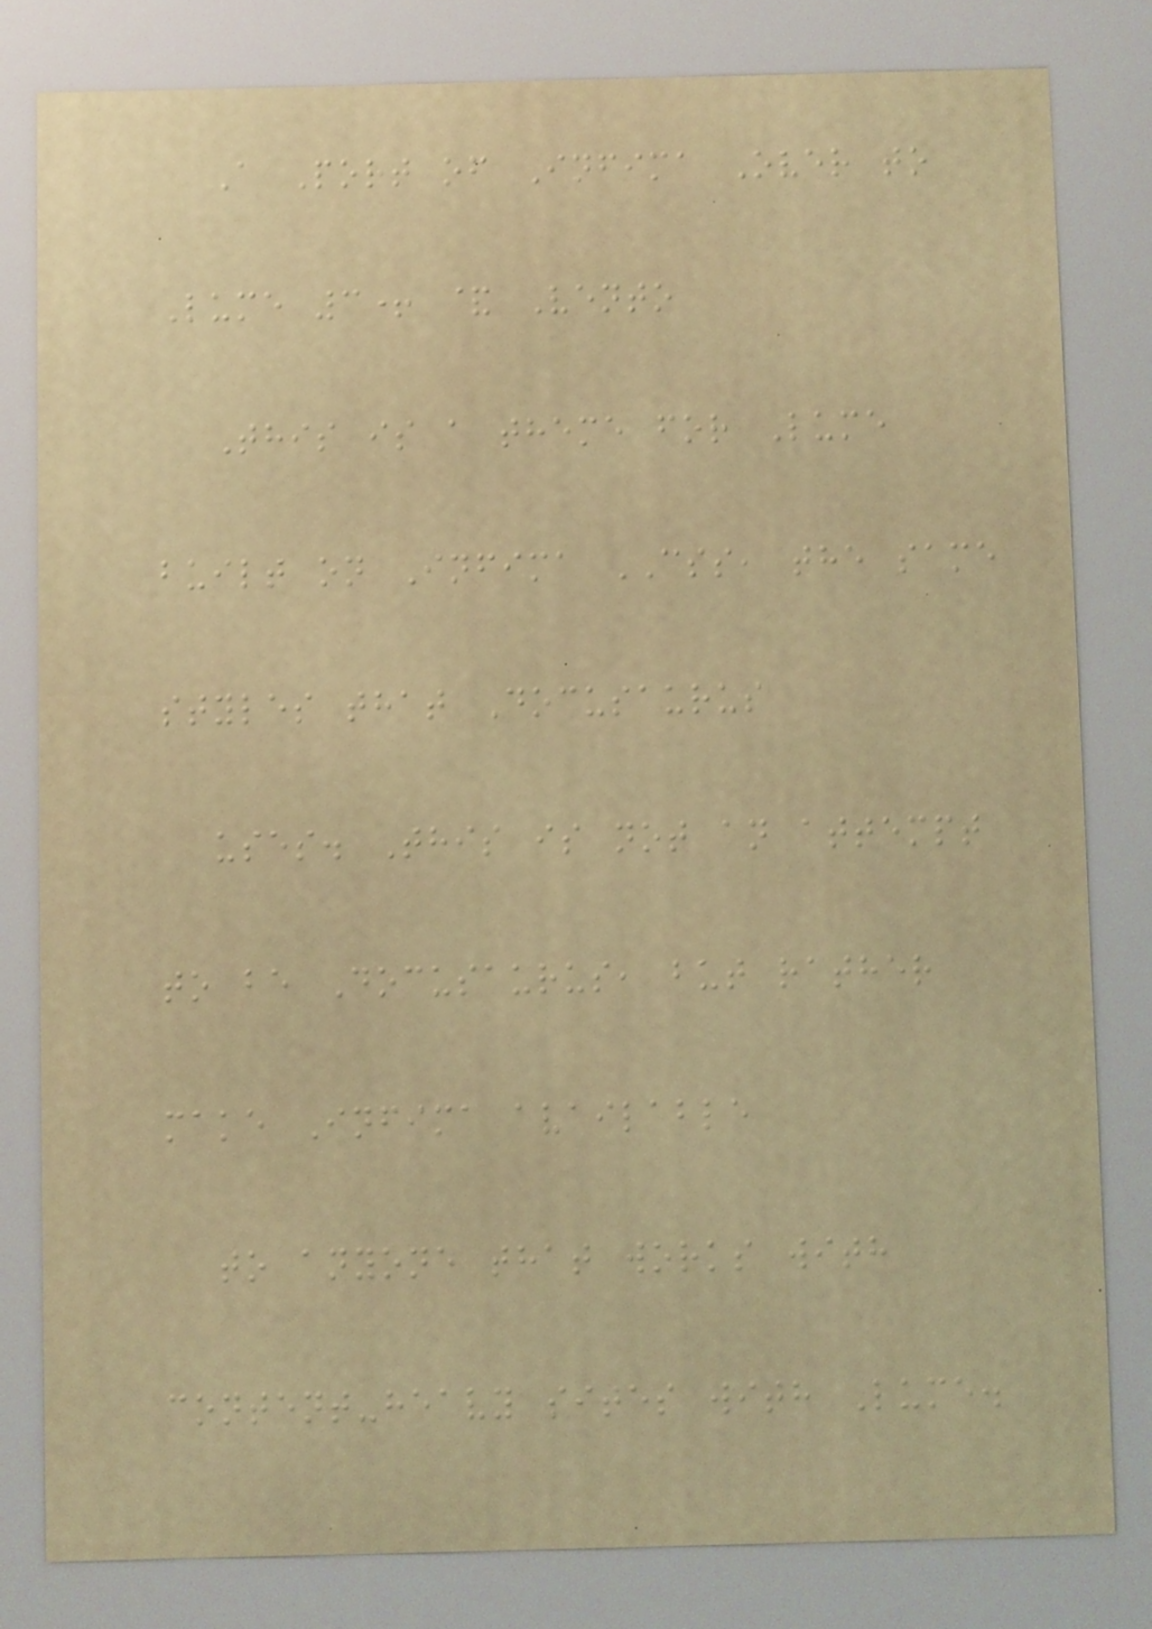A Port of Infima Over to
Lume 3+ & Vento
This is a theme for Lume
built on Infima CSS, the same
styles that Docusaurus
uses. This is not an attempt
to be Docusaurus, but rather
make Infima available
to anyone that works with
content-heavy sites with Lume.
